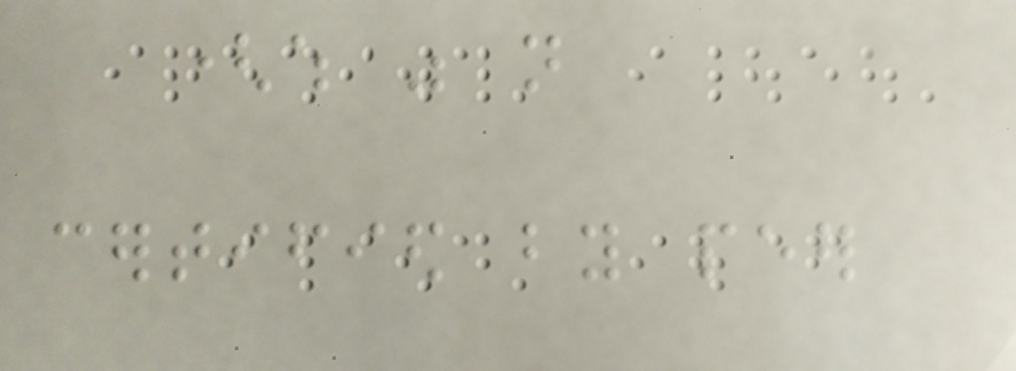(which was not
certified by peer
